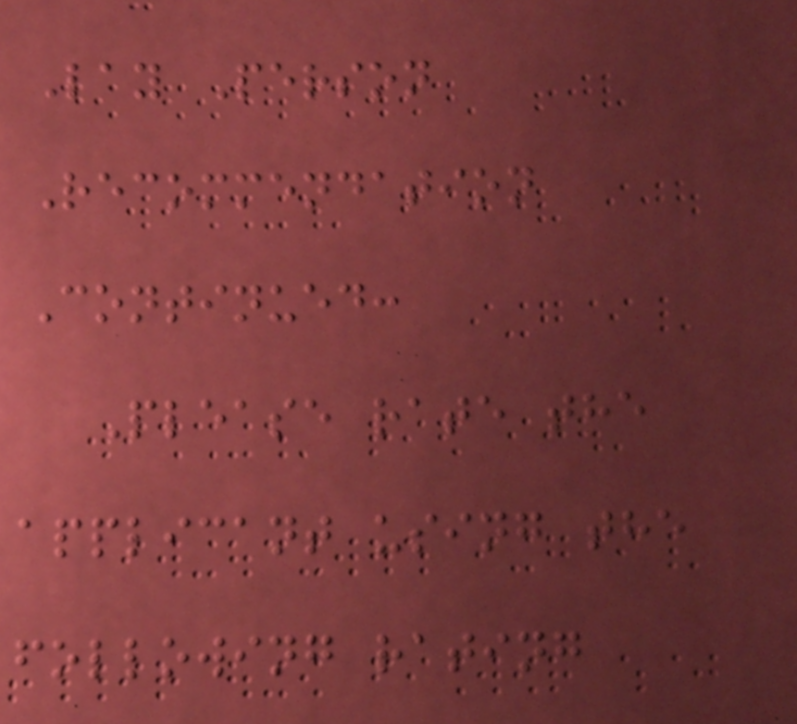Lay Person
Recommendation
Continued:
Please rate the
applicant using the
following rating
